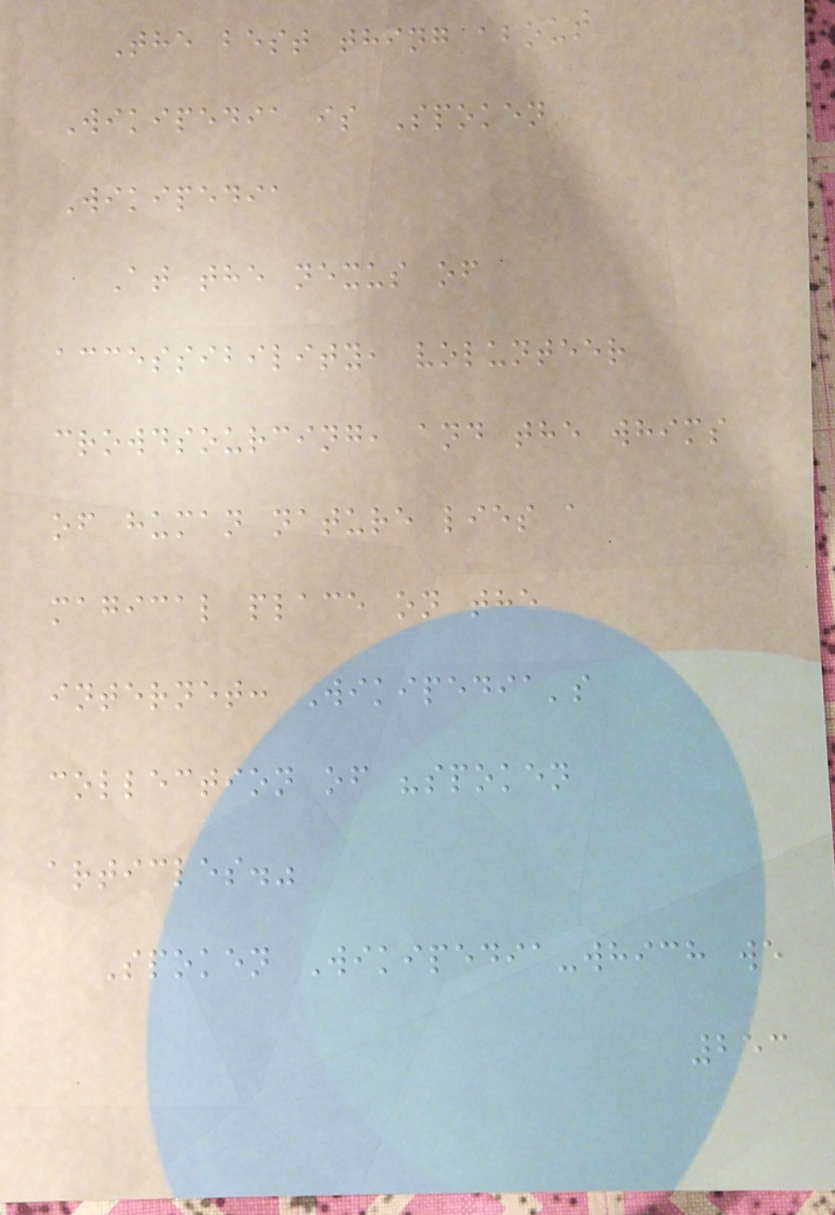The best thing about
Wikipedia is Spoken
Wikipedia
At the nexus of
accessibility, volunteer
crowdsourcing, and the whims
of human nature lies a
magical place on the
internet: Wikipedia's
collection of "spoken
articles."
Spoken Wikipedia-which we
253
